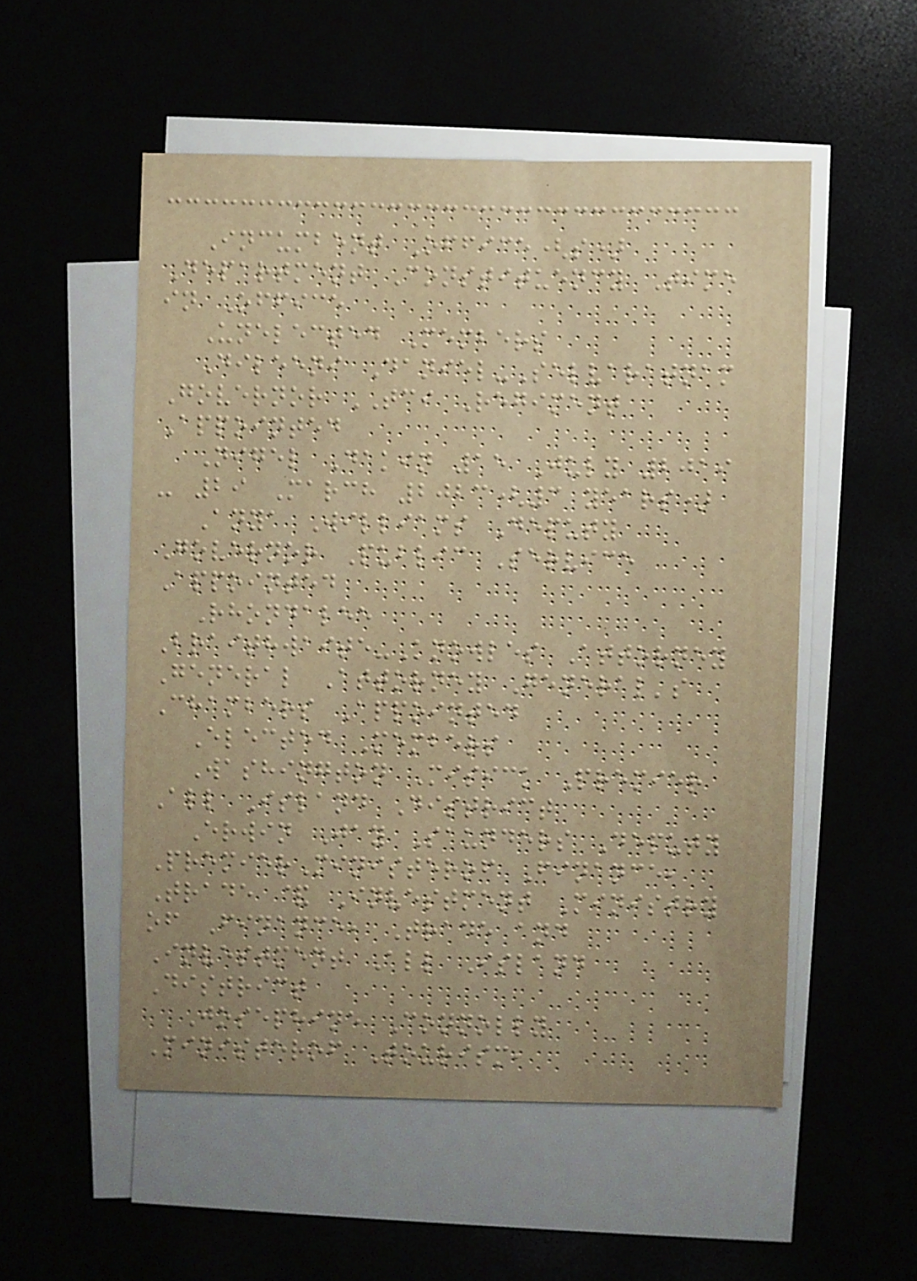Incumbent Office(s)
Department Constituency Time
in Office
Unelected Members
Dileeni Daniel-Selvaratnam
Governor TCI Regiment
Appointed
Nigel Dakin 15 July 2019
- 29 March 2023(3 years)
Anya Williams Deputy
Governor Public Service
Appointed
Rhondalee
Braithwaite-Knowles Attorney
General Attorney General's
Chambers Appointed
Elected Members
Washington Misick Premier
All Island District
Erwin Jay Saunders Deputy
PremierMinisterof Finance,
Trade & Investment Ministry
of Finance, Trade and
Investment All Island
District
Josephine Connolly
Ministerof Tourism,
